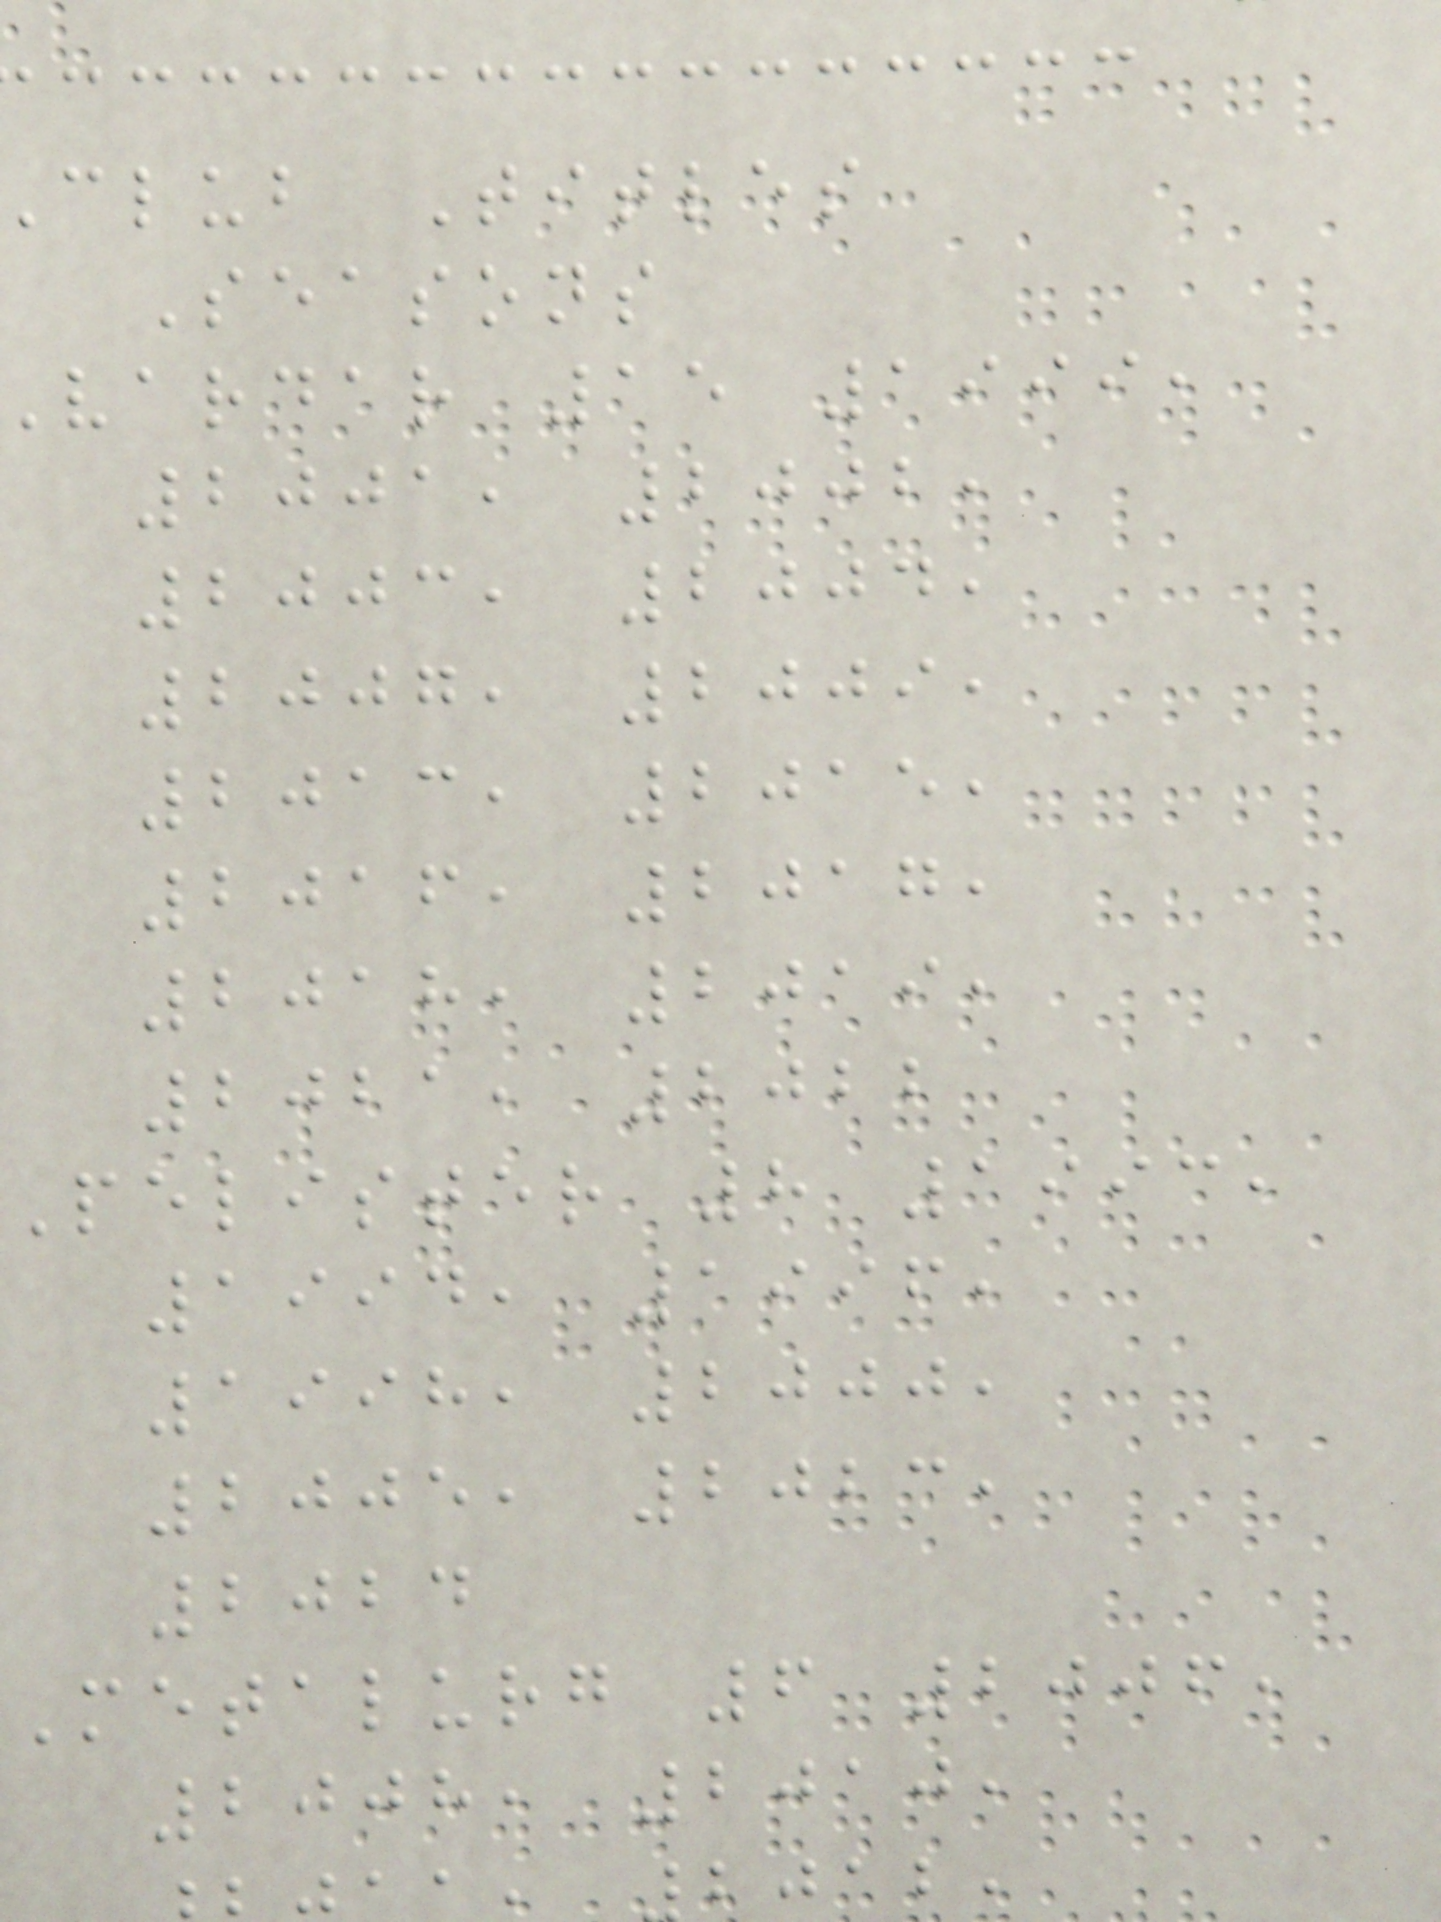club Titles
Seasons
vardar 15 1999,
2001, 2002,
2003, 2004,
2007, 2009,
2013, 2015,
2016, 2017,
2018, 2019,
2021, 2022
Pelister 8 1993,
1994, 1996,
1998, 2000,
2005, 2023,
2024
Metalurg 6 2006,
2008, 2010,
